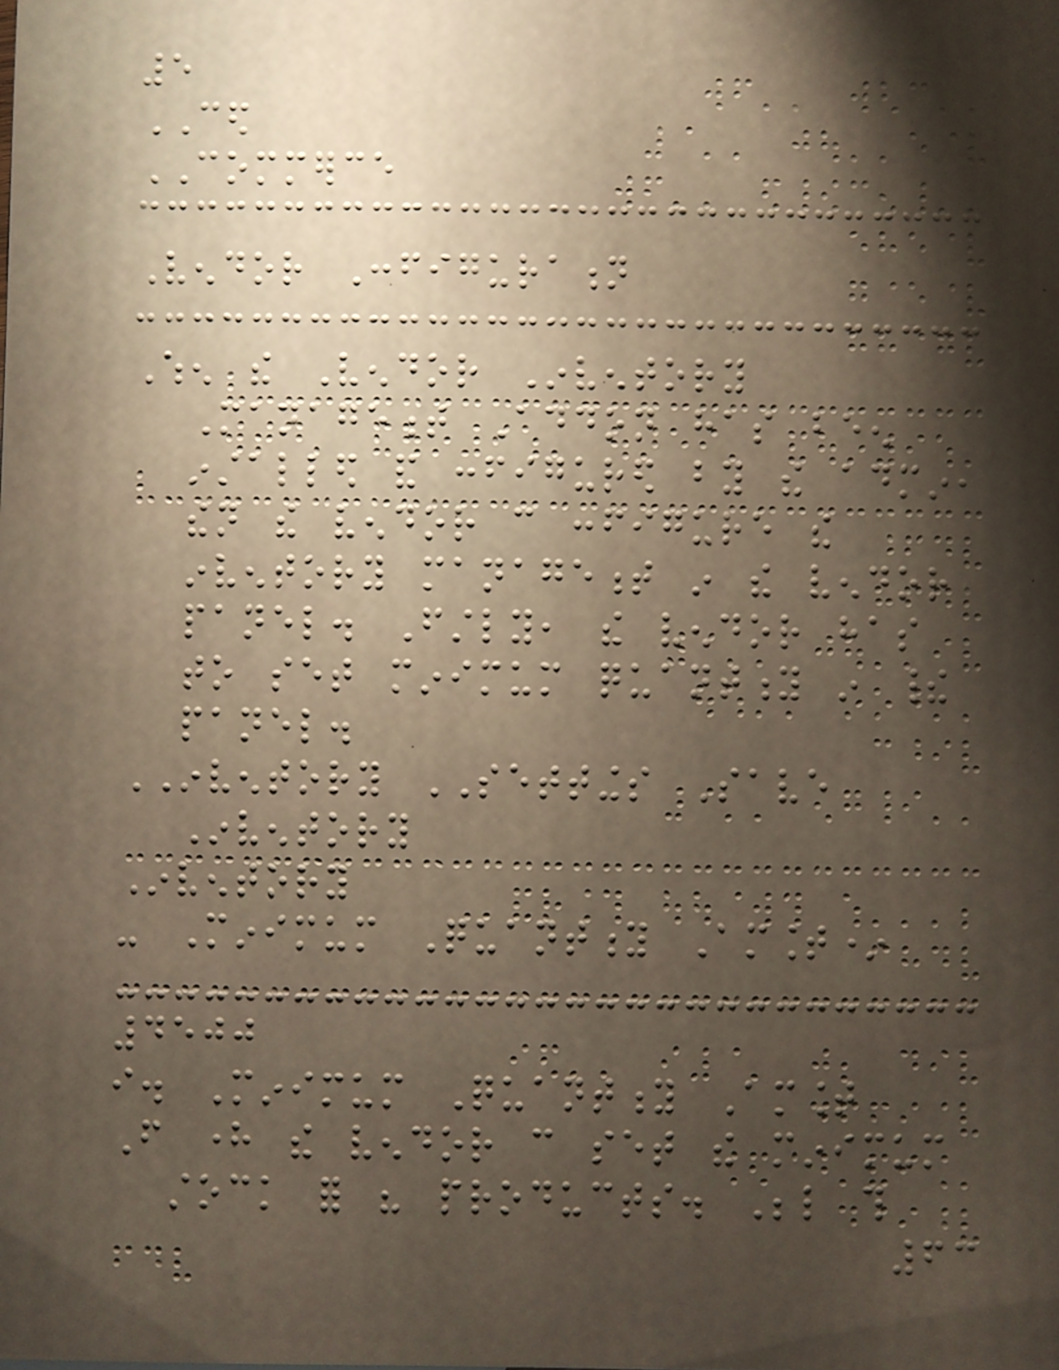5
CED
COMMERCE
Vendor Configuration
When the Vendor Inventory
Management Addon has been
installed and configured by the admin,
then the vendor can configure the
inventory management in the vendor
panel. Firstly, the vendor has
to set minimum quantity in their
panel.
INVENTORY SETTINGS Save
Inventory
Inventory
- Minimum Quantity Amount*
4500
i. Minimum Quantity Amount
From here the vendor can set the minimum
stock for his products. Below this
63
